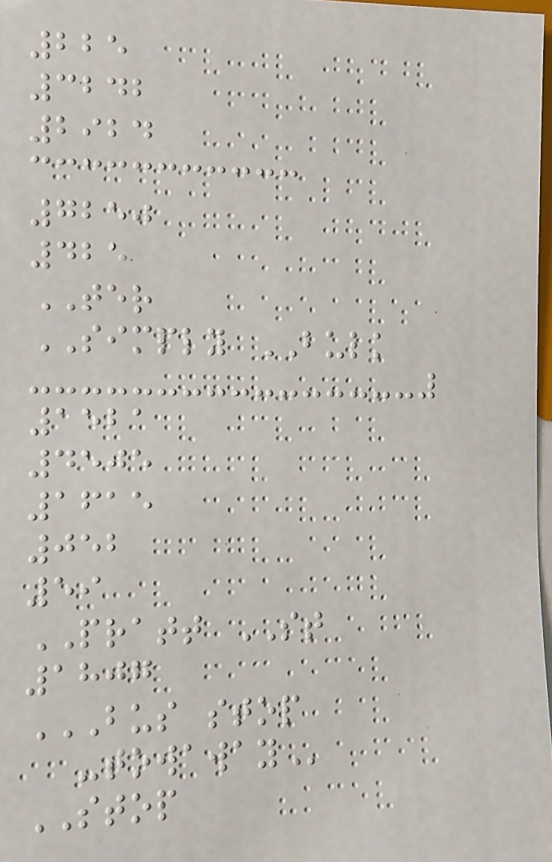225
3242
2924
7250
425
TER
SIMPLY BULK
1521
4505
1615
052
59
PRATT ST
1807
BUS STOP
-TOWAWAY
STOP
